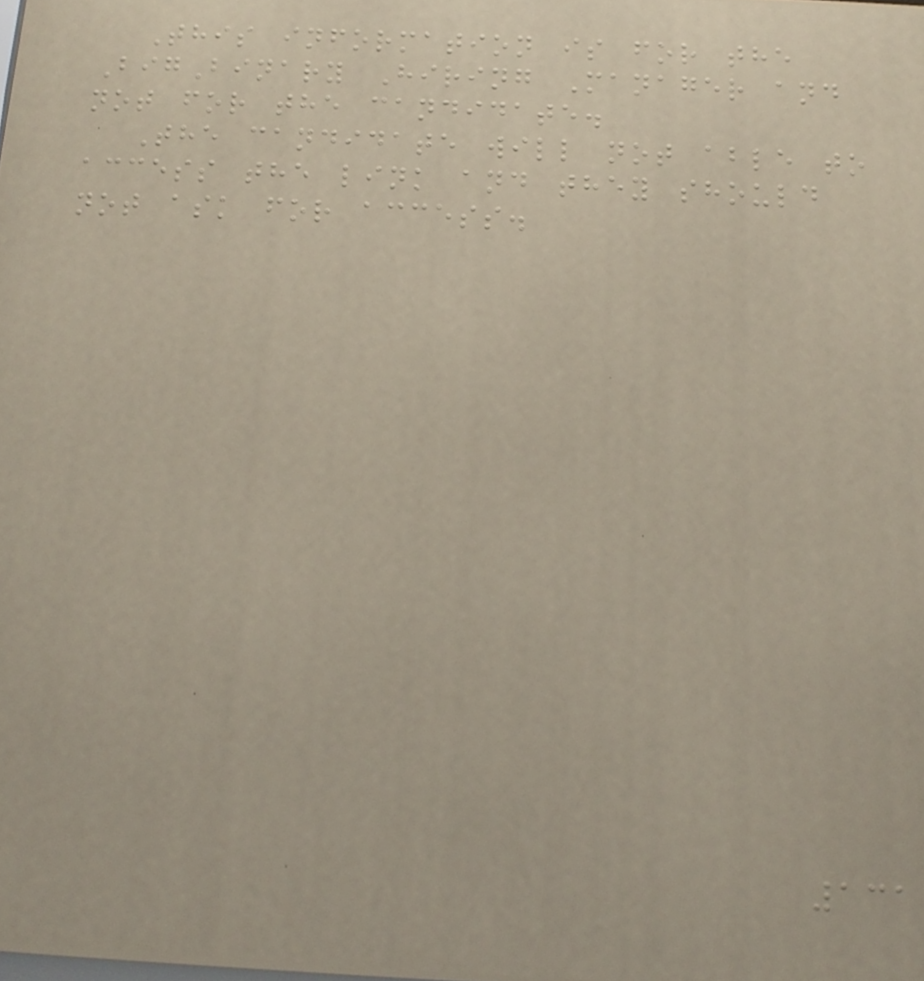This information is for the
BigBinary Hiring Manager and
not for the candidate.
The candidate will not able to
access the link and they should
not ask for access.
131
